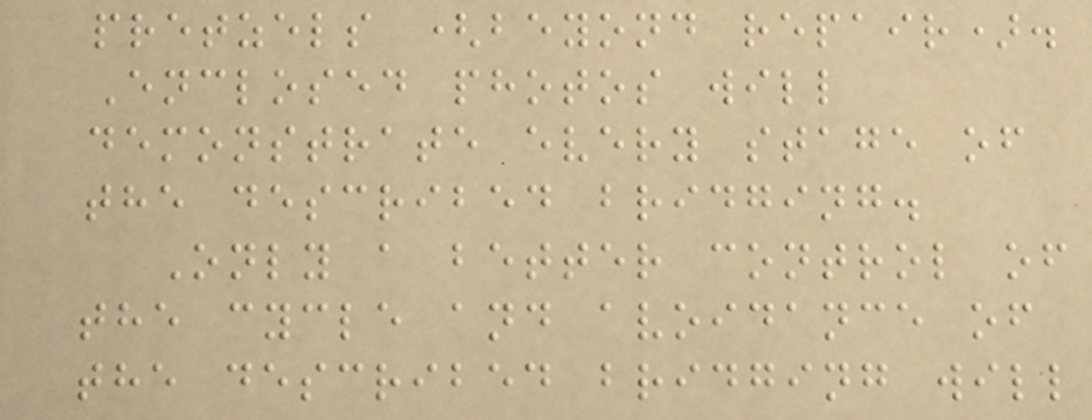pretzels (beyond repair).
Enclosed photos will
demonstrate every stage of
the described bridging.
Only a better control of
the cycle and avoidance of
the described bridging will
